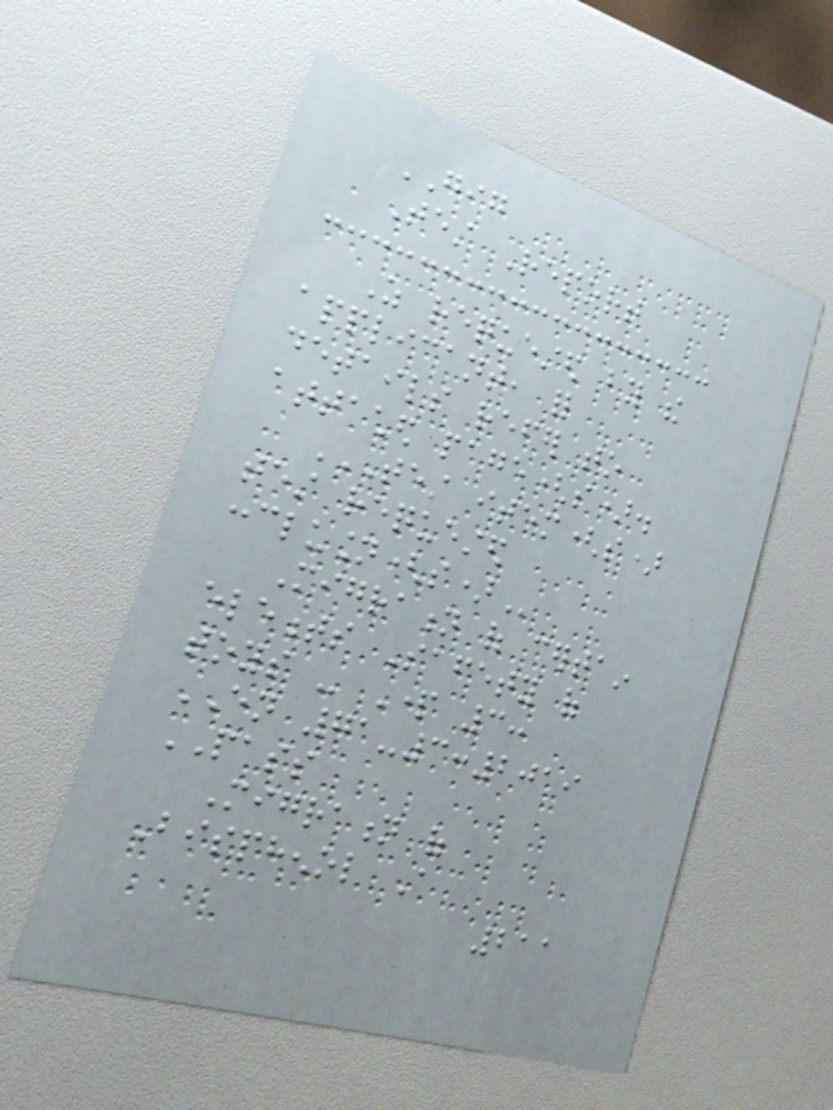GIG
Test Report
As requested by the
applicant, for
details refer to
attached page(s).
TEST ITEM(S)
TEST REQUESTED
CONCLUSION(S)
Migration of certain
elements Safety of
toys - Part 3:
EN 71-3:2019
PASS
Migration of
Bisphenol A
211
